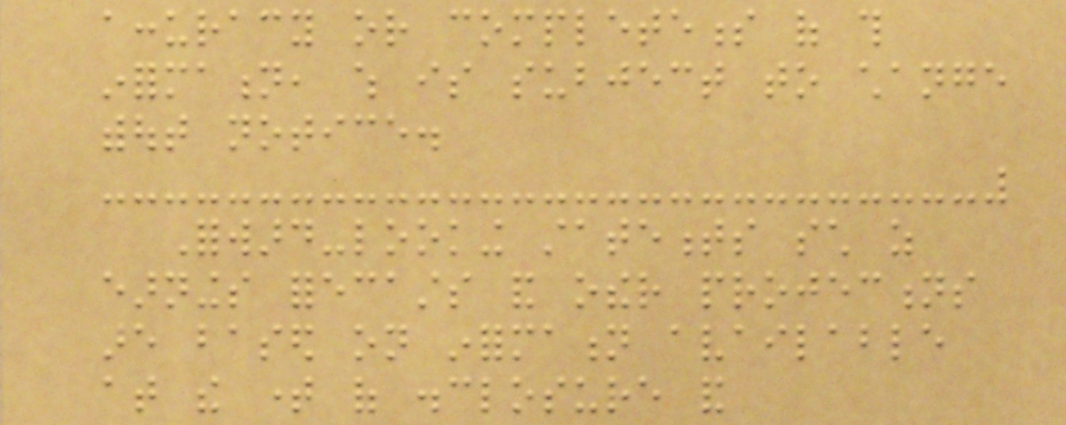accuracy or completeness of this
information, which is subject to change
without notice.
Forward-looking statements such as
earnings forecasts and other projections
are based on information available
at the time of disclosure and
